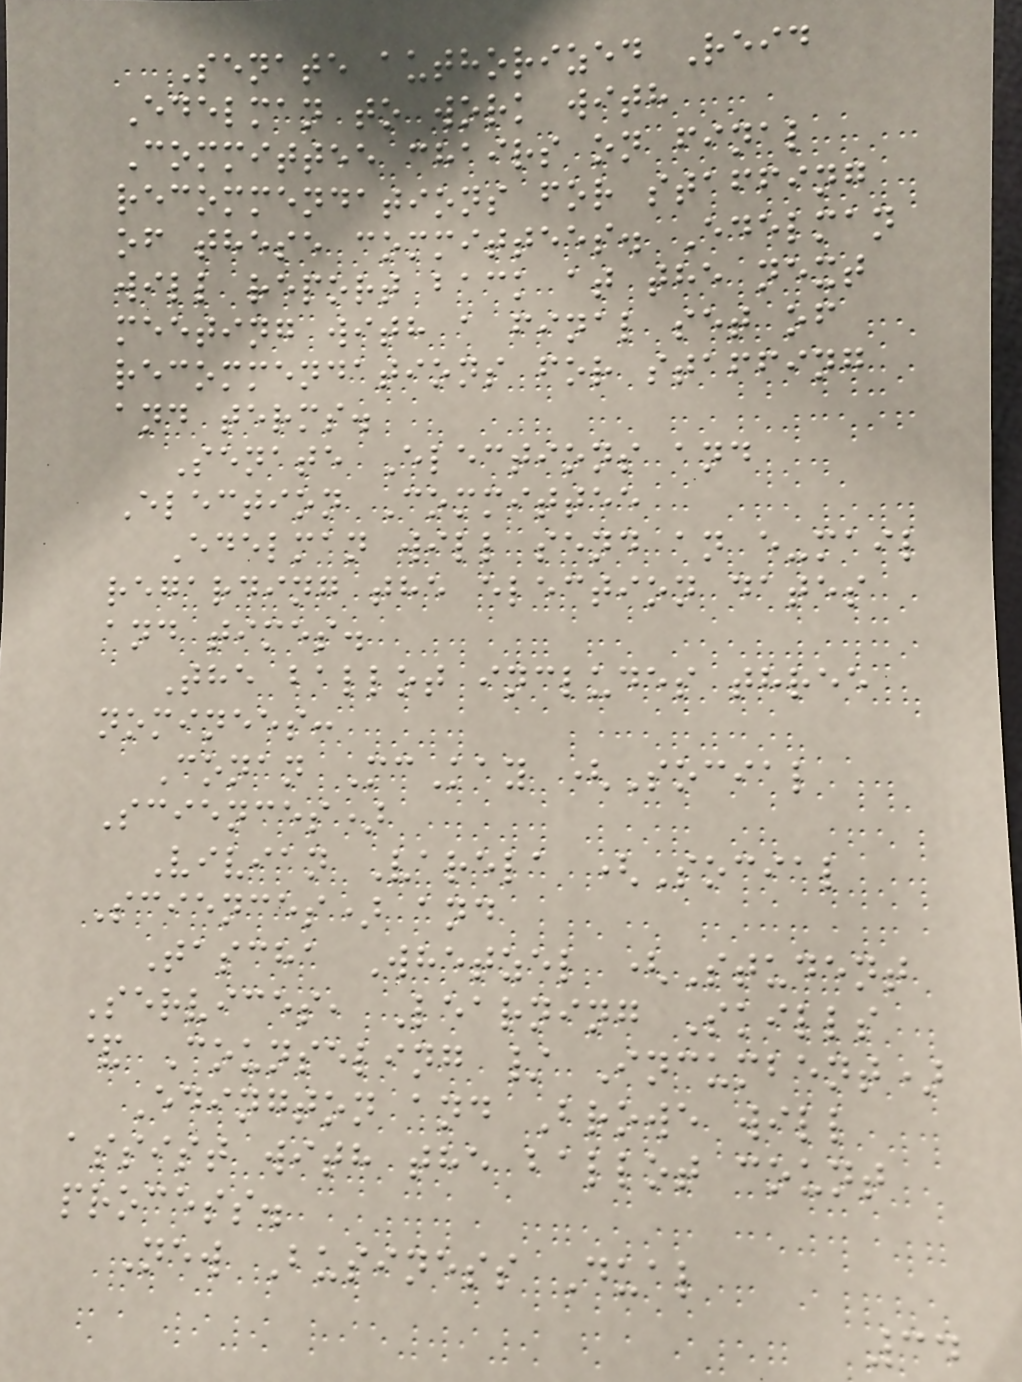Senate authorized Reid
Edelman to work with
Committee chairs on final
recommendations for staffing
of these committees. Edelman
will report back at the next
meeting with a final set of
recommendations for staffing
and terms.
Senate Elections and
Election Committee
Edelman will send an e-mail
regarding the election dates
and times.
The ballot includes three
nominees:
Conan McKay (Social
Sciences)
Vivian Varela (Social
Sciences) and
Tascha Whetzel (Student
Services, Learning Skills
& Counseling / Incumbent)
Edington and Browe will
assist with the ballot count
process.
New Business Dual
34
